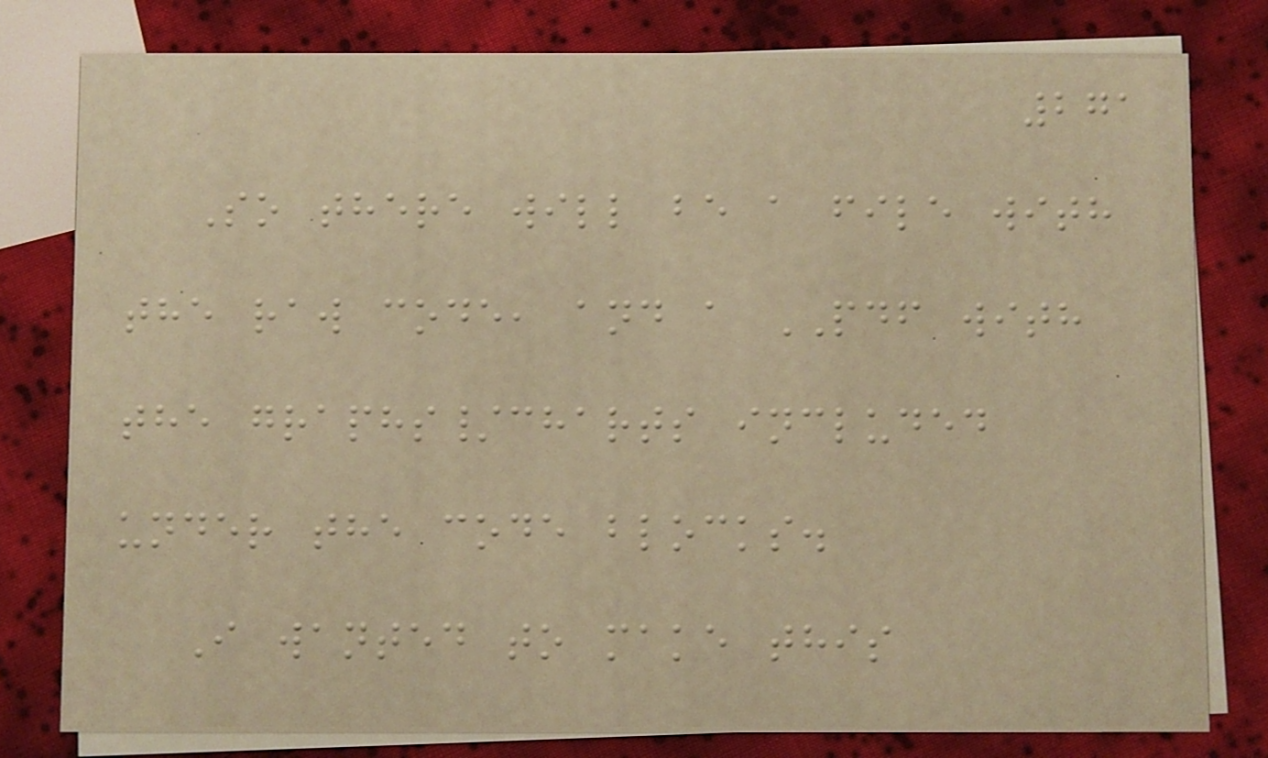271
So there will be a file with
the raw code, and a PDF with
the graphs/charts included
under the code blocks.
I wanted to make this
